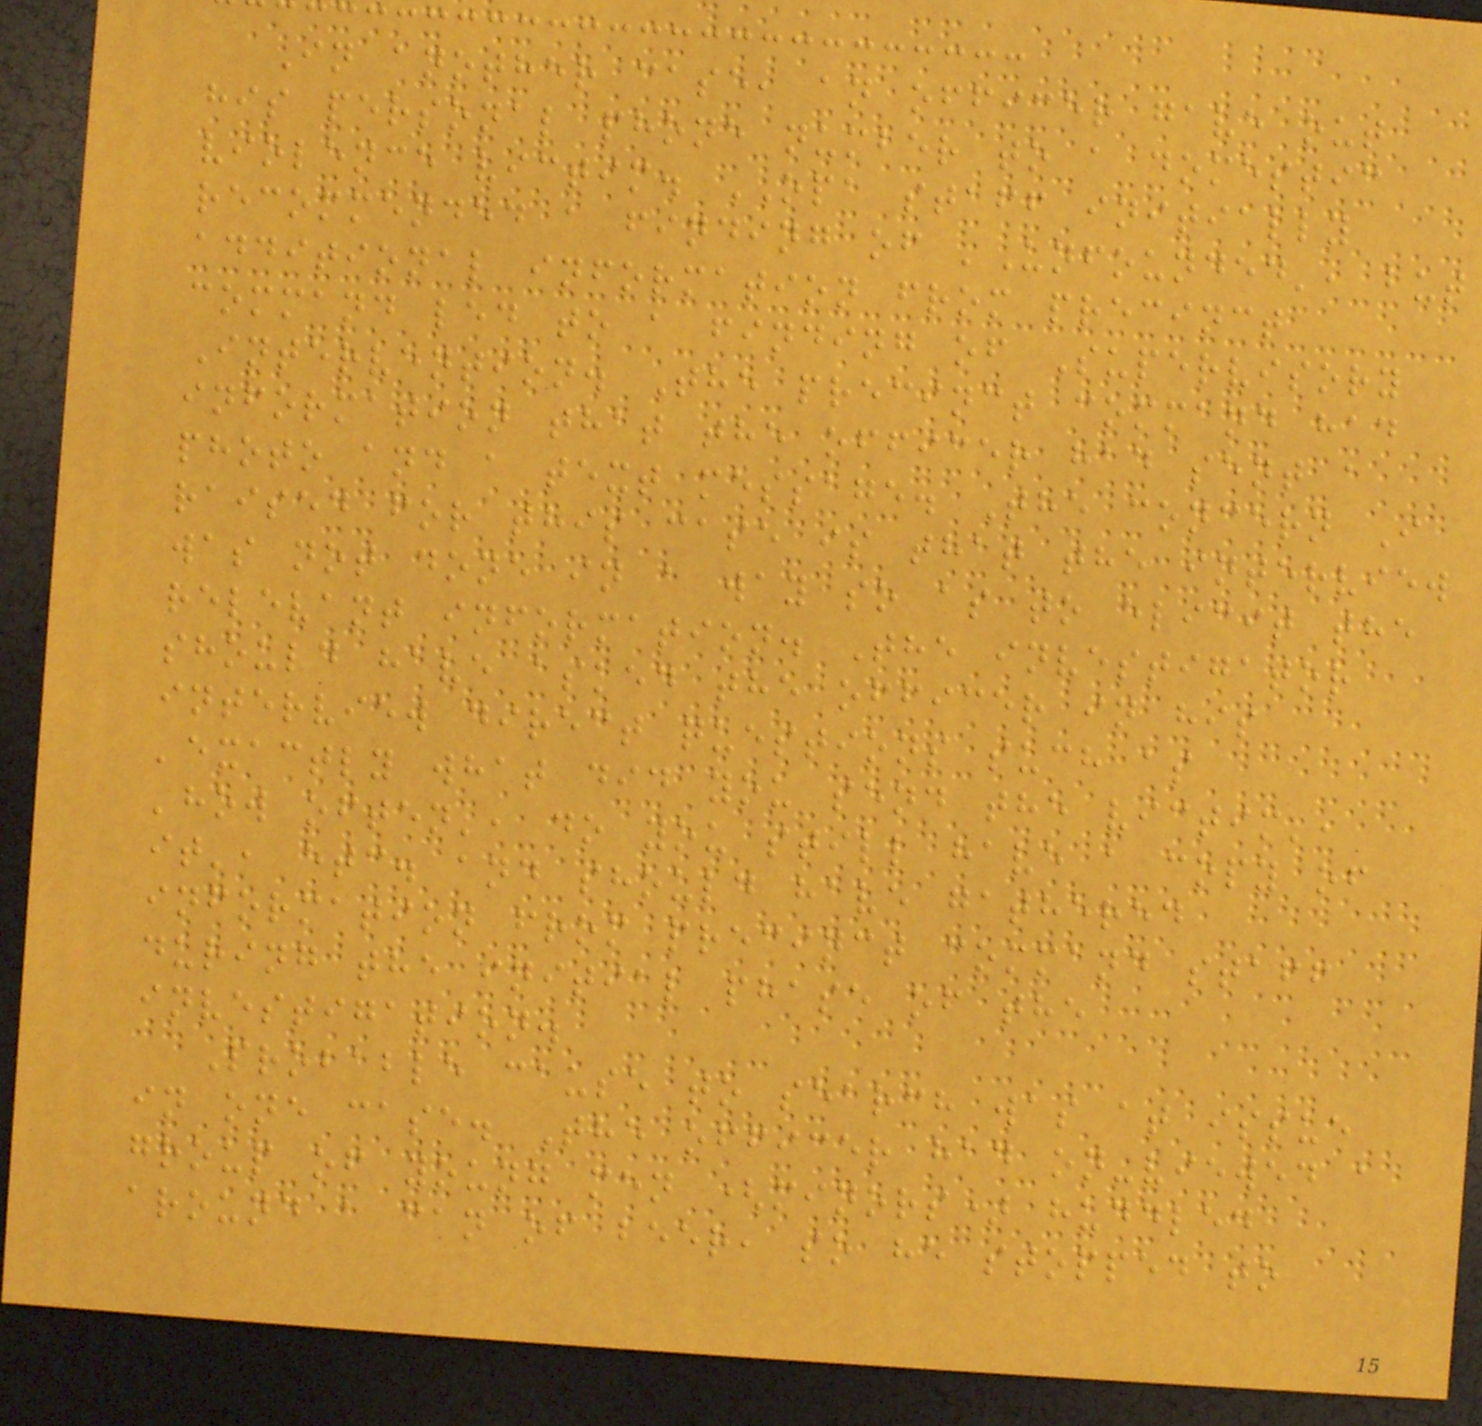In another case, an officer gave out
his personal phone number to a domestic
violence victim. OPA staff initially
recommended a finding of 'Unfounded', but
additional information from precinct
command led to a finding of Supervisory
Intervention. The precinct command had
information that the officer had sent a
photo and a text message. The concern I
raised for this case is that the interview
was not done in a way so as to elicit the
relevant information. The investigator
should have asked the officer in his
interview direct questions such as
'exactly what did you send the victim',
'how often', do you still have a copy of
it', etc. and should have gathered
information from precinct command staff
during the initial phase of the
investigation.
Probable cause to search was at issue
in one case. The officer had on-viewed a
group of young men (minors) huddled
around a can of beer, so he stopped to
